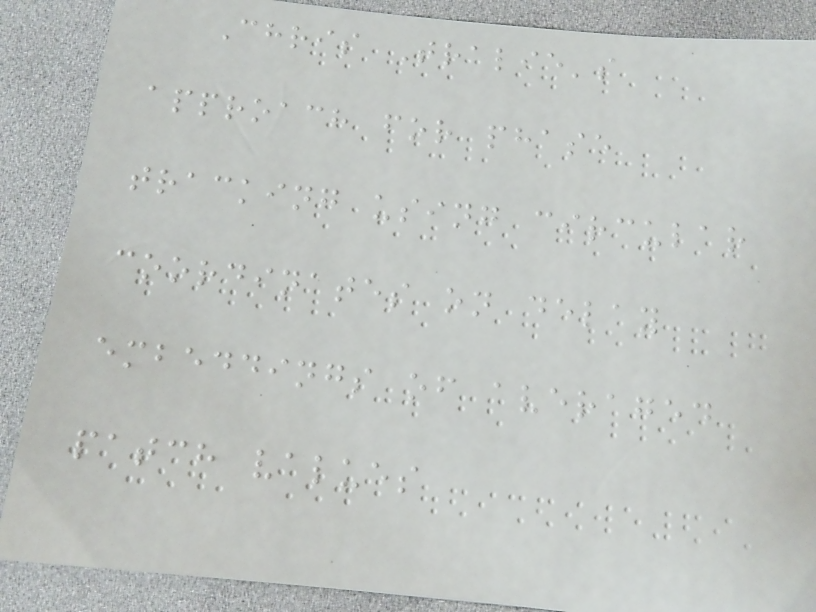Chris Tralie's
approach for phase
tracking using circular
coordinates on delay
embeddings of averaged
patch values
